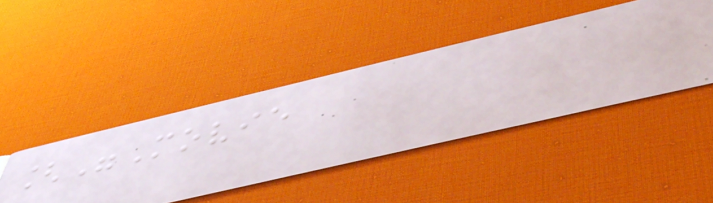["Movie
